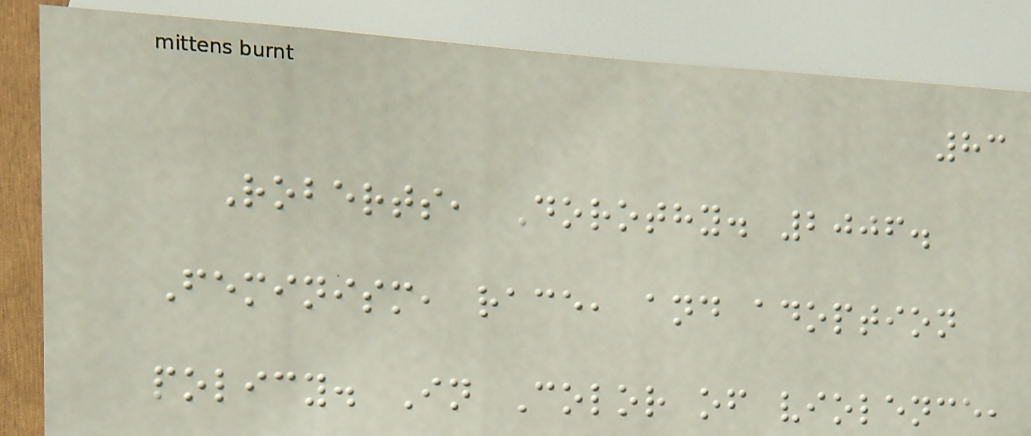83
Roberts, Dorothy. 2006.
Feminism, race, and adoption
policy. In Color of violence,
